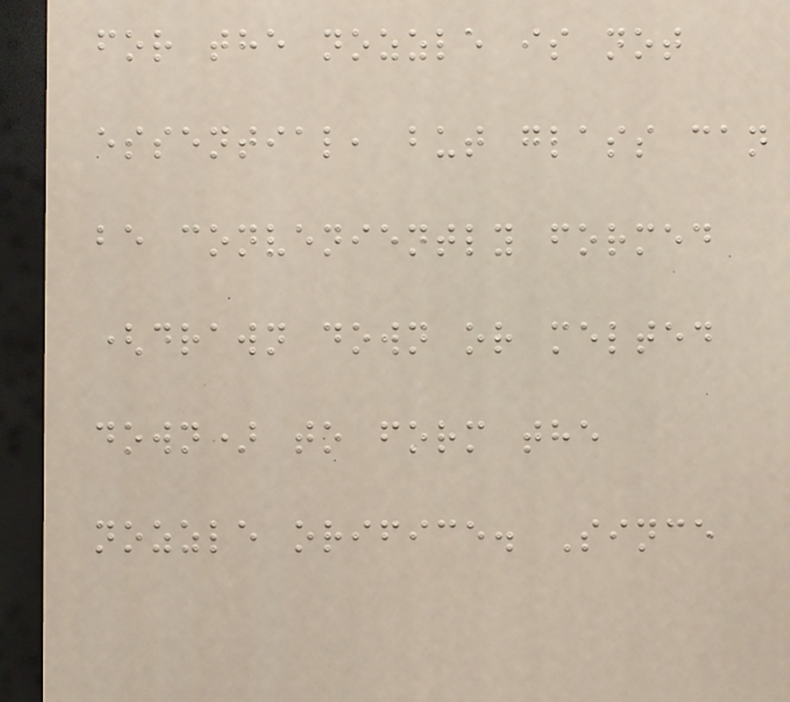for the nozzle is not
essential, but glass can
be conveniently formed
(drawn down or melted
down) to form the
nozzle orifice. Since
